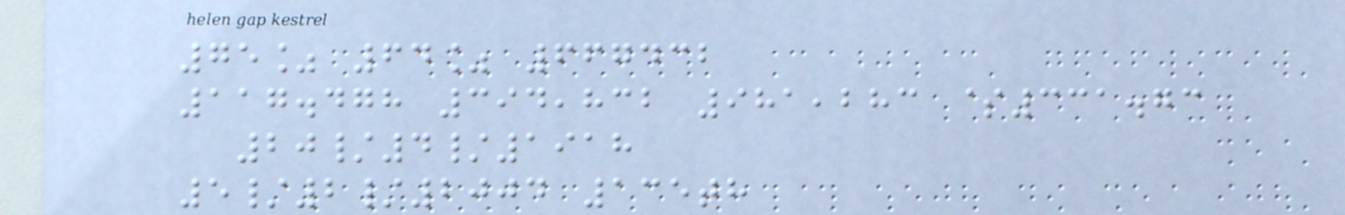75% 64% 667432
117.478 394,832 981,283 $331.73
20/4/1918
5/2/2004 135th
